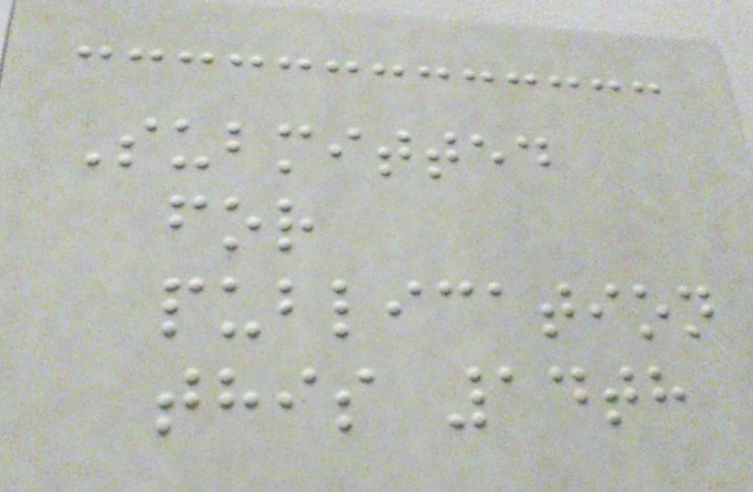Submitted
for
publication
this 14th
